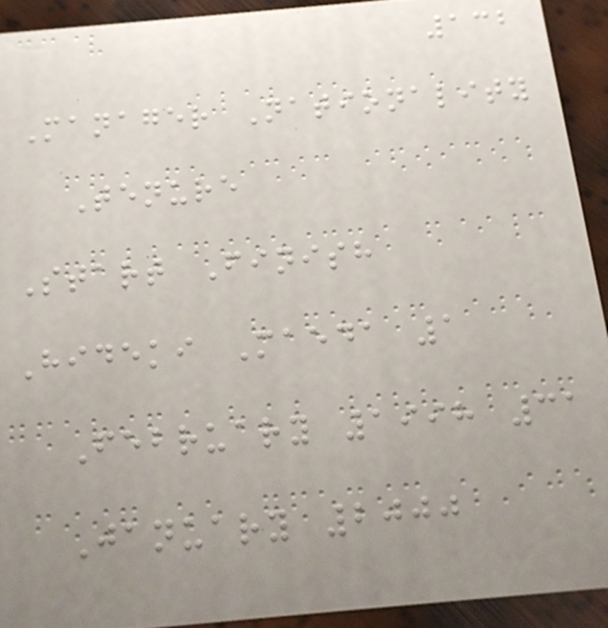132
Manager Nationality
Tenure
Start Finish
Hideki Maeda 1
February 1998 31
January 2000
